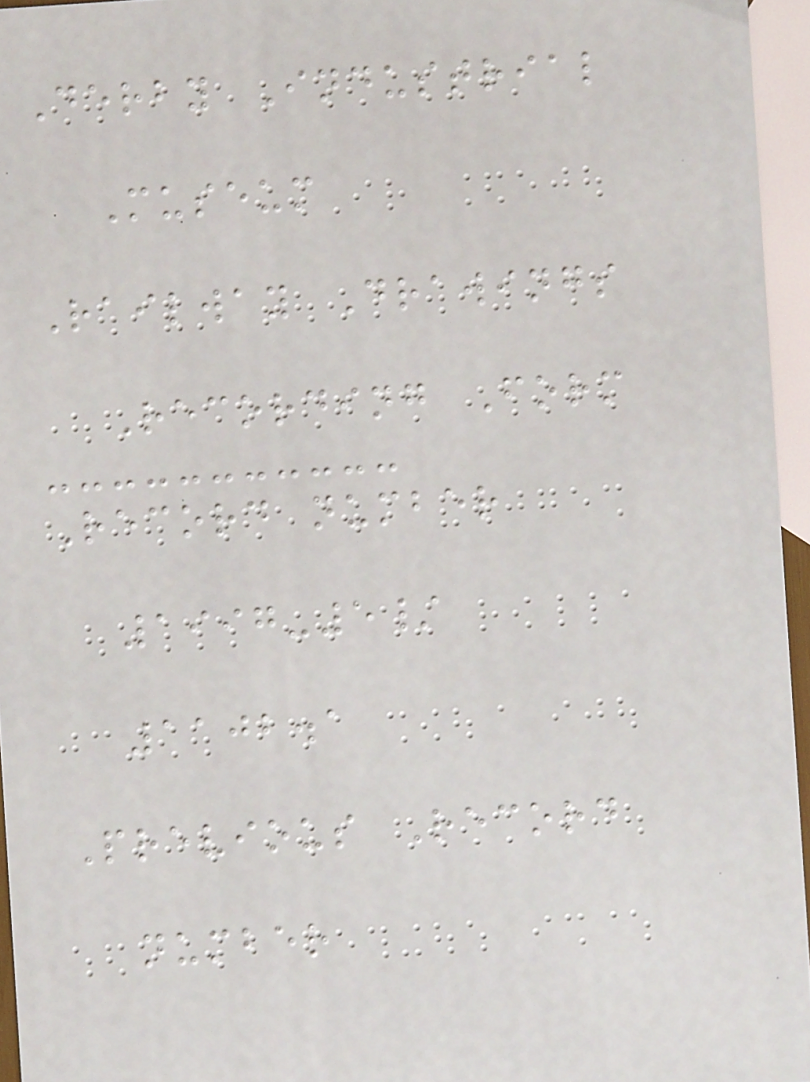Derby Industrial
Museum
Railway Drawings
Recording Form
Record number
1997-5/
1102.1
Previous Record
number
